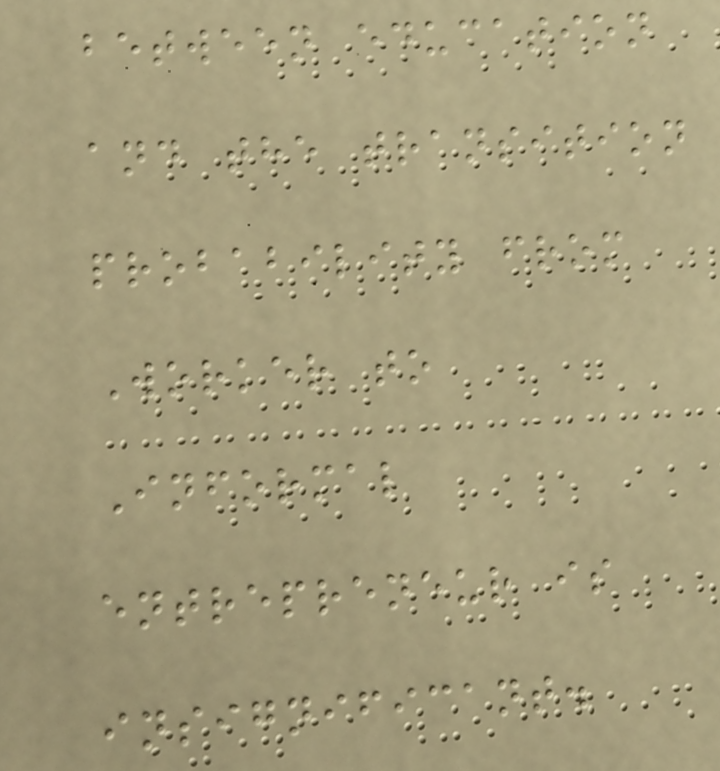between education
and the transition
probability from
Worker to
Informal
entrepreneur is
insignificant.
